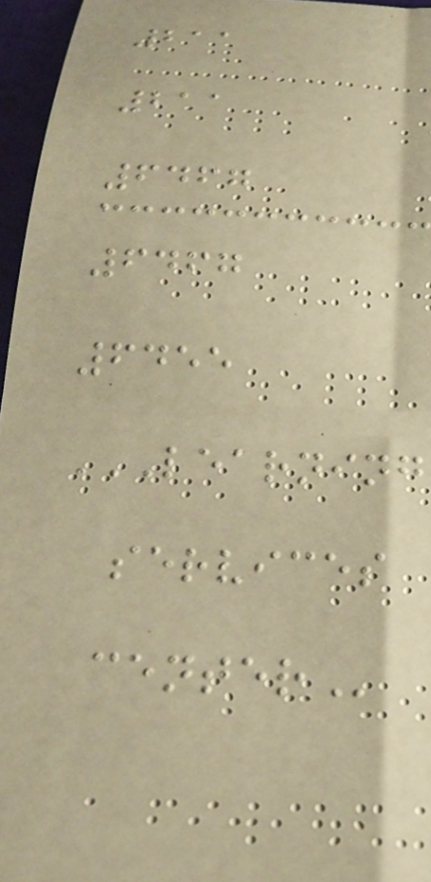211
211
6467
6467
6455
LEARNING
SERVICES
CENTER
